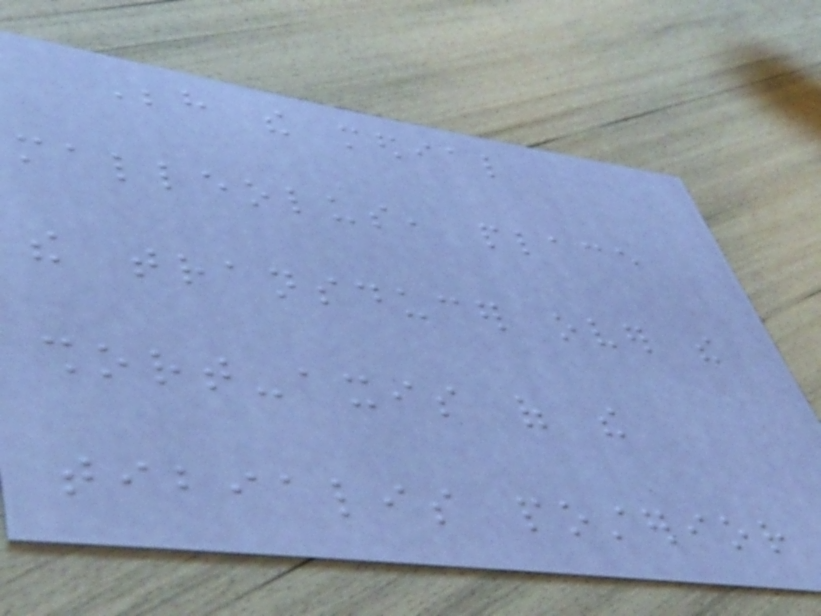Behind the medial
malleolus, place
the transducer over the
short-axis of the
tibialis posterior
